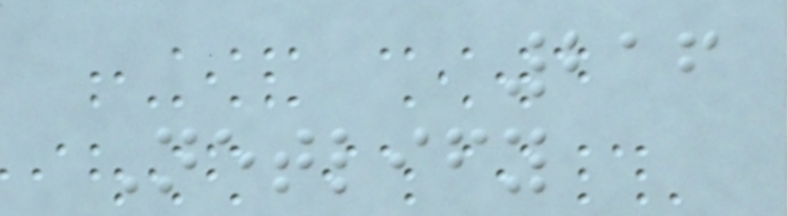216
Netlify
